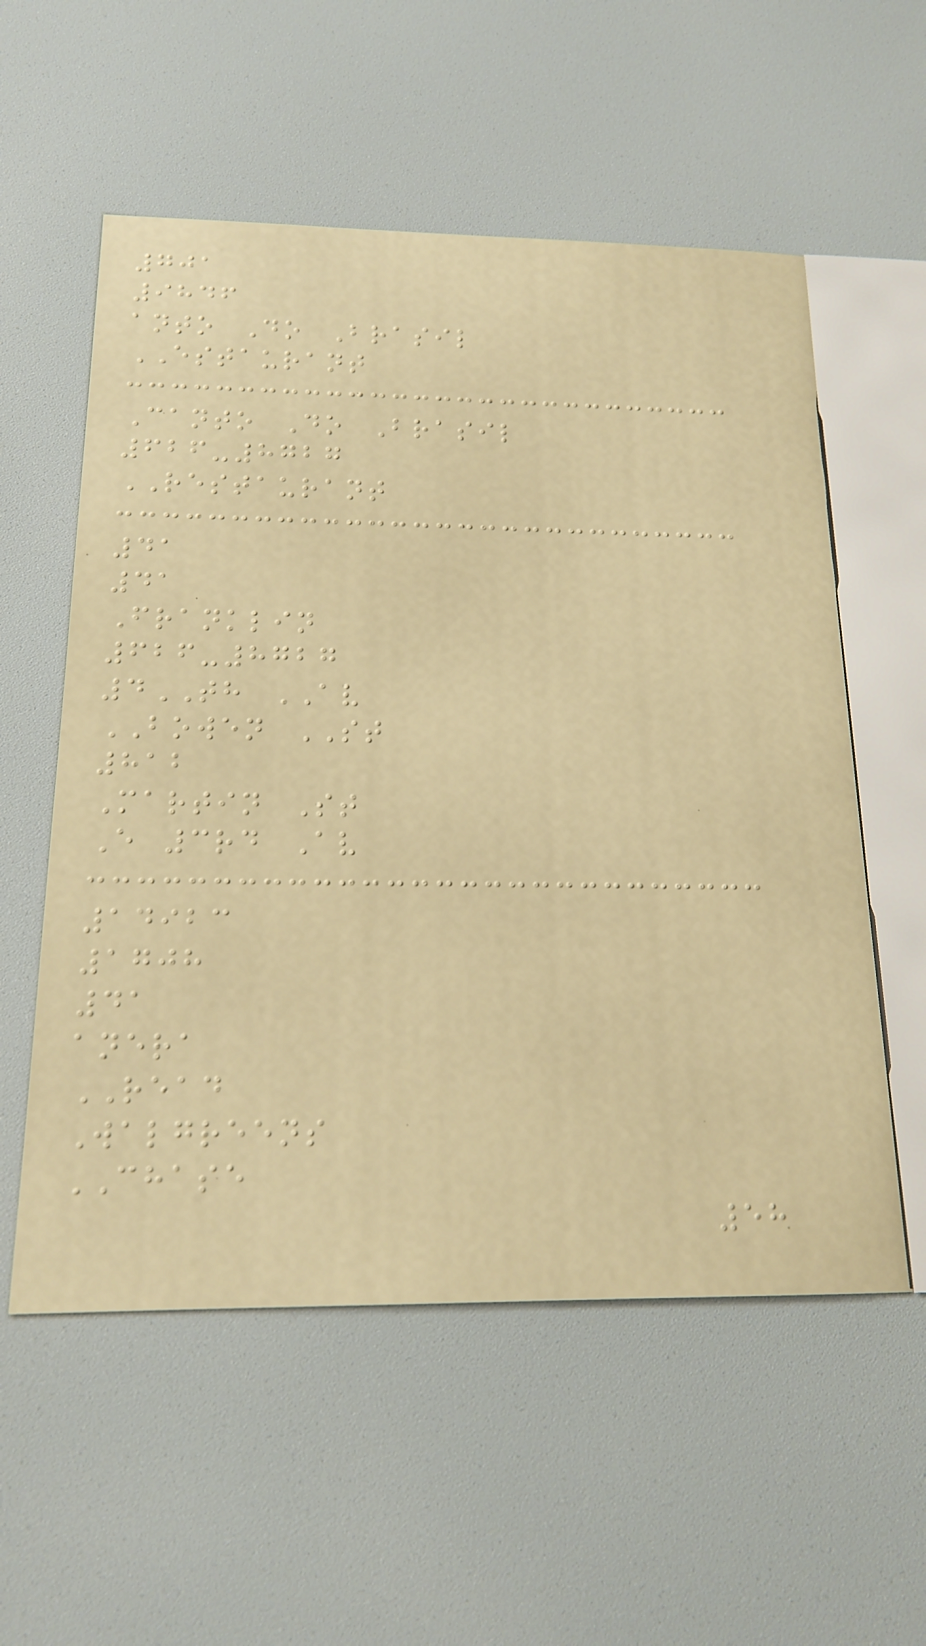701
9846
anto Do Brasil
ESTAURANT
Canto Do Brasil
626-8727
RESTAURANT
41
41
Franklin
626-8727
4TH AV
BOWEN ST
812
Martin St
E 3rd Av
14923
1708
41
anera
READ
Walgreens
CHASE
58
